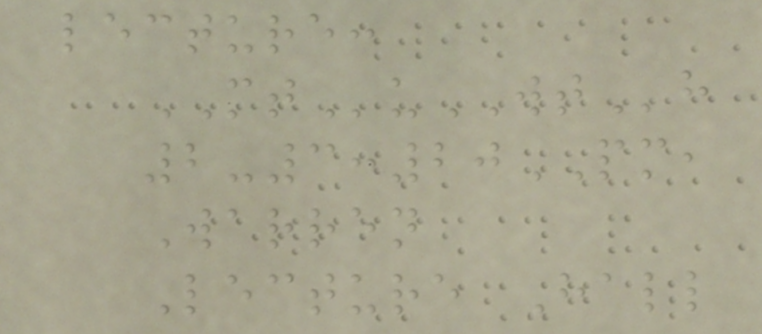lecture:
MTuWTh
2-3:20PM,
Warren
Lecture Hall
